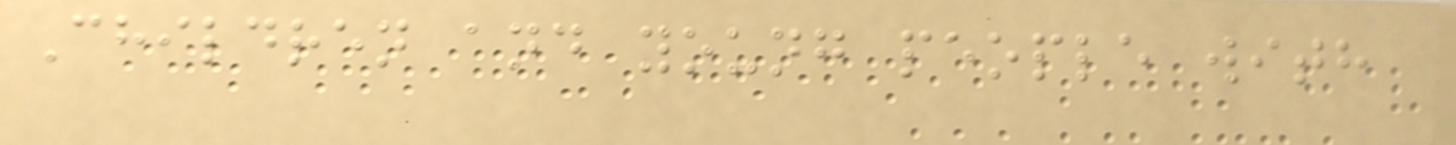Children and young people with
